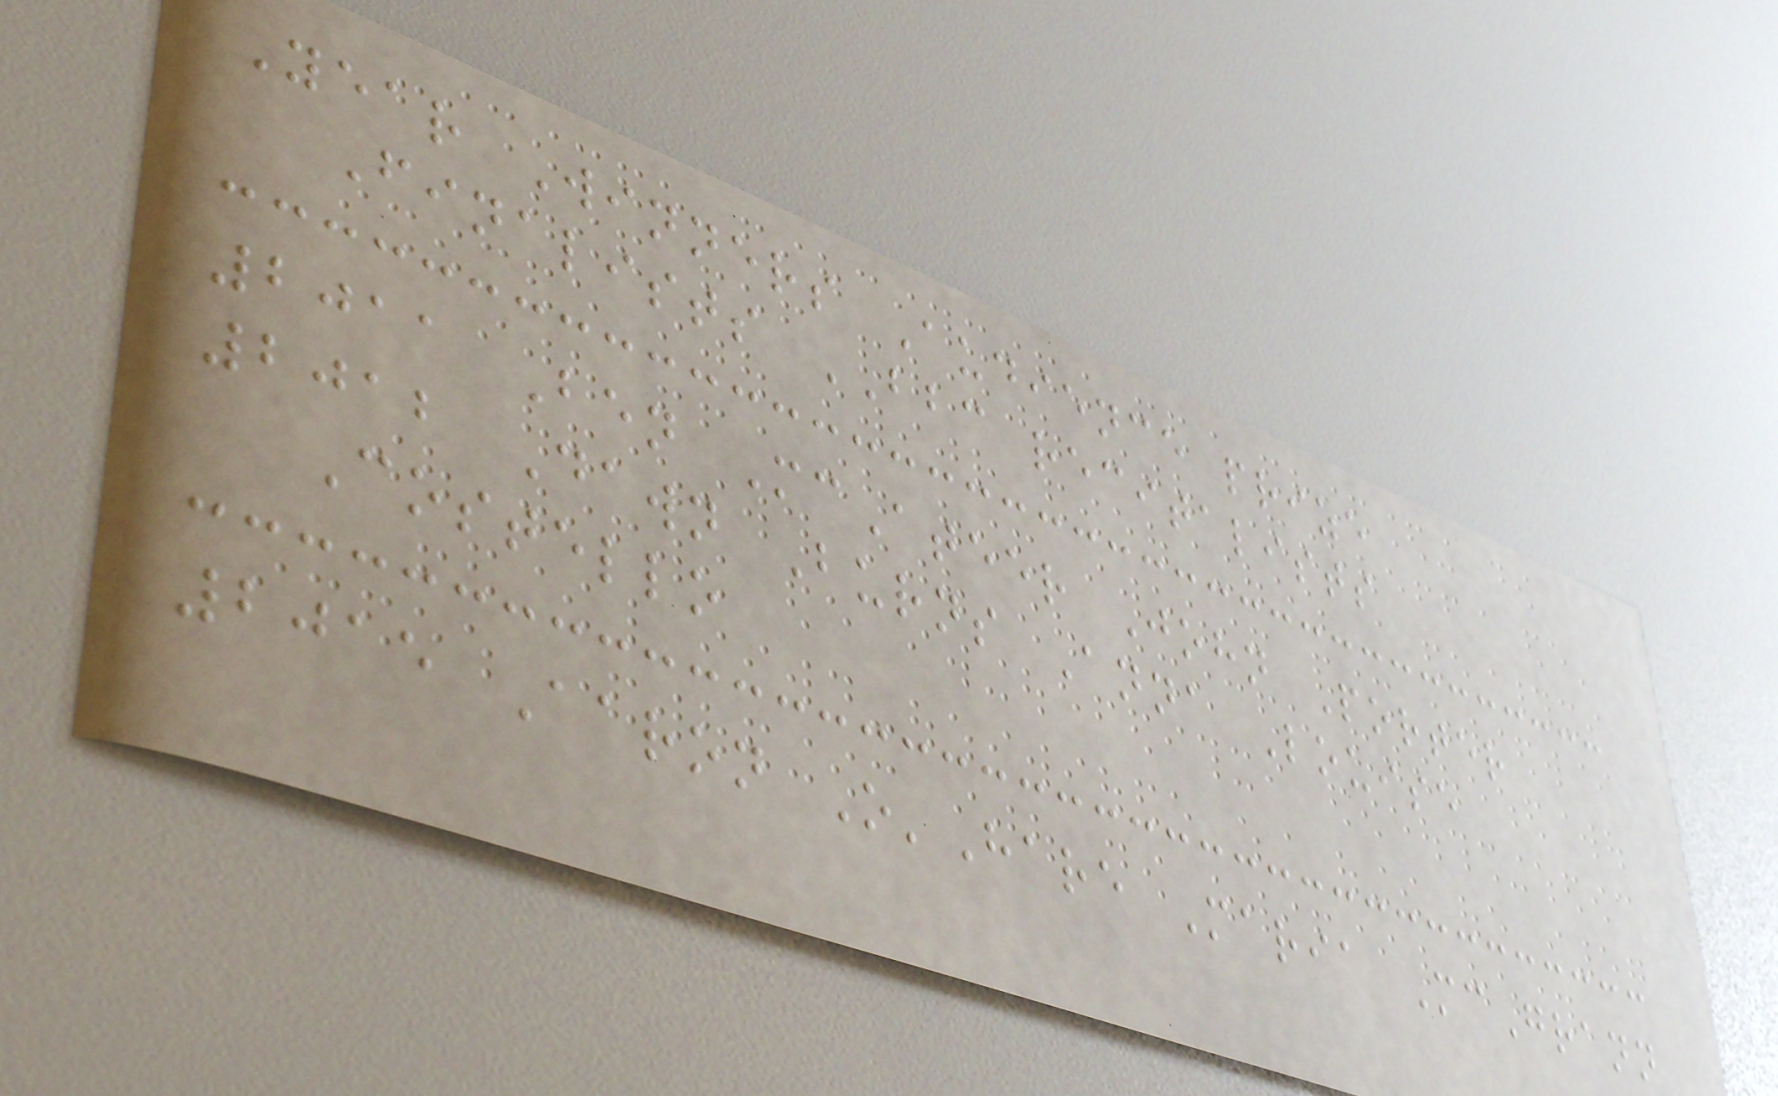Year Winners Audience prize
Finalists BBC recitalists
2011 Ben McAteer John Porter
2012 Dawn Burns Anna Louise
Costello
2015 Aaron O'Hare Maria McGrann
